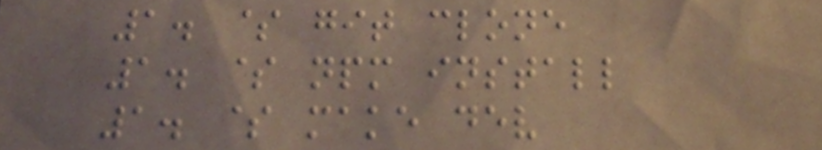1. $ git clone
1. $ npm install
1. $ make dev
